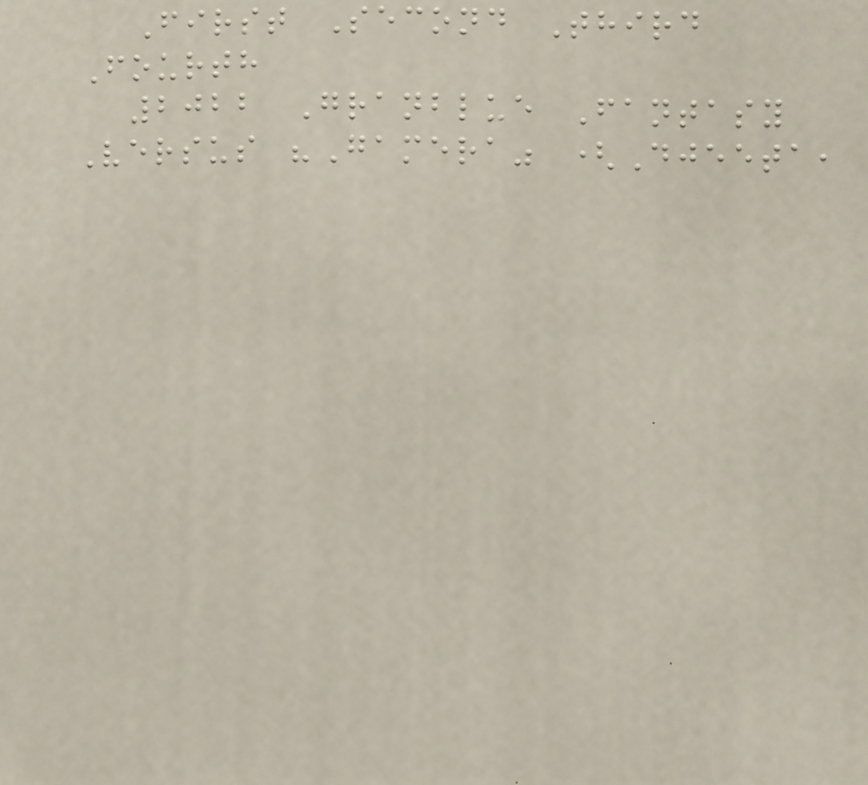First Second Third
Fourth
2022 Granblue Fantasy
Versus "Gamera" (Djeeta,
